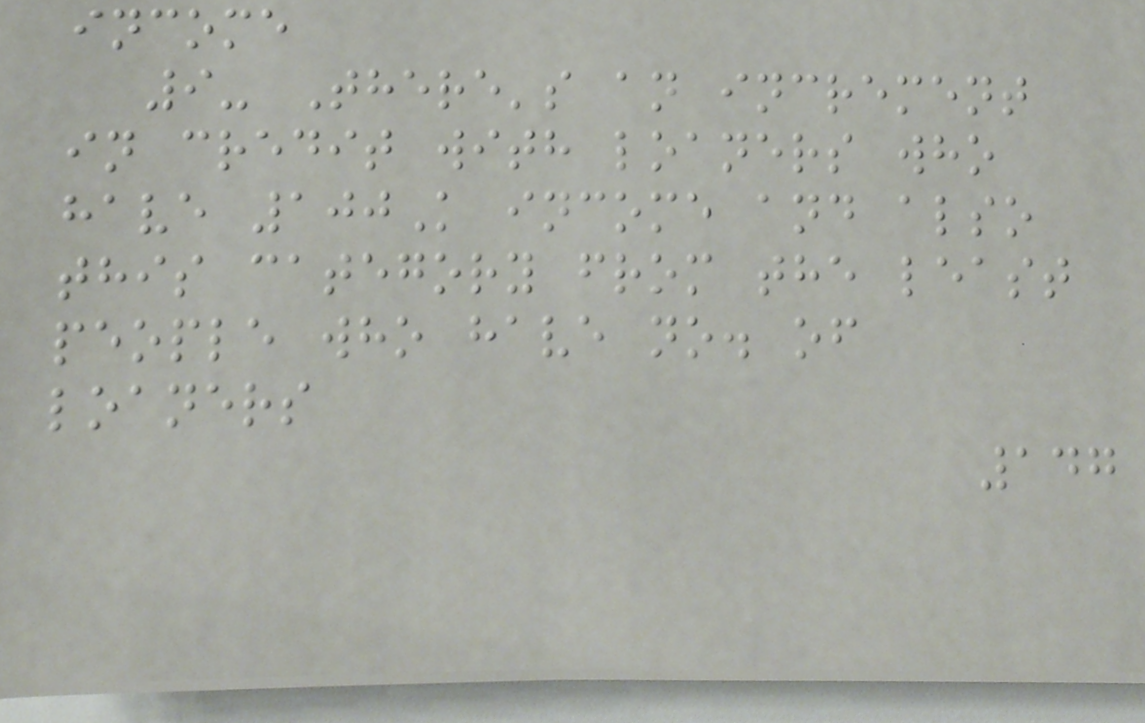income
9- There's an increment
in credit with loaners who
have 100K income and also
this category from the least
people who have no. of
loaners
147
